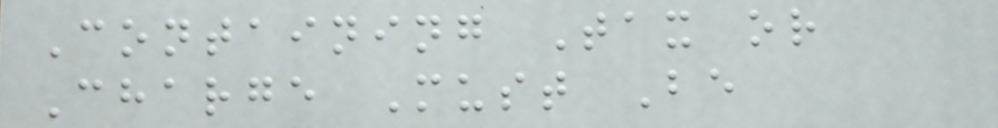Containing Tax or
Charge Must Be
